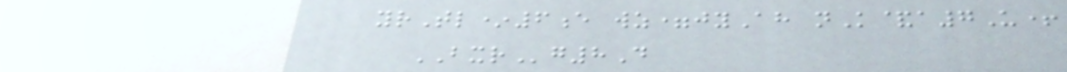yrTl*6e wz=jyAh nK&a7U+
BXRg8D
